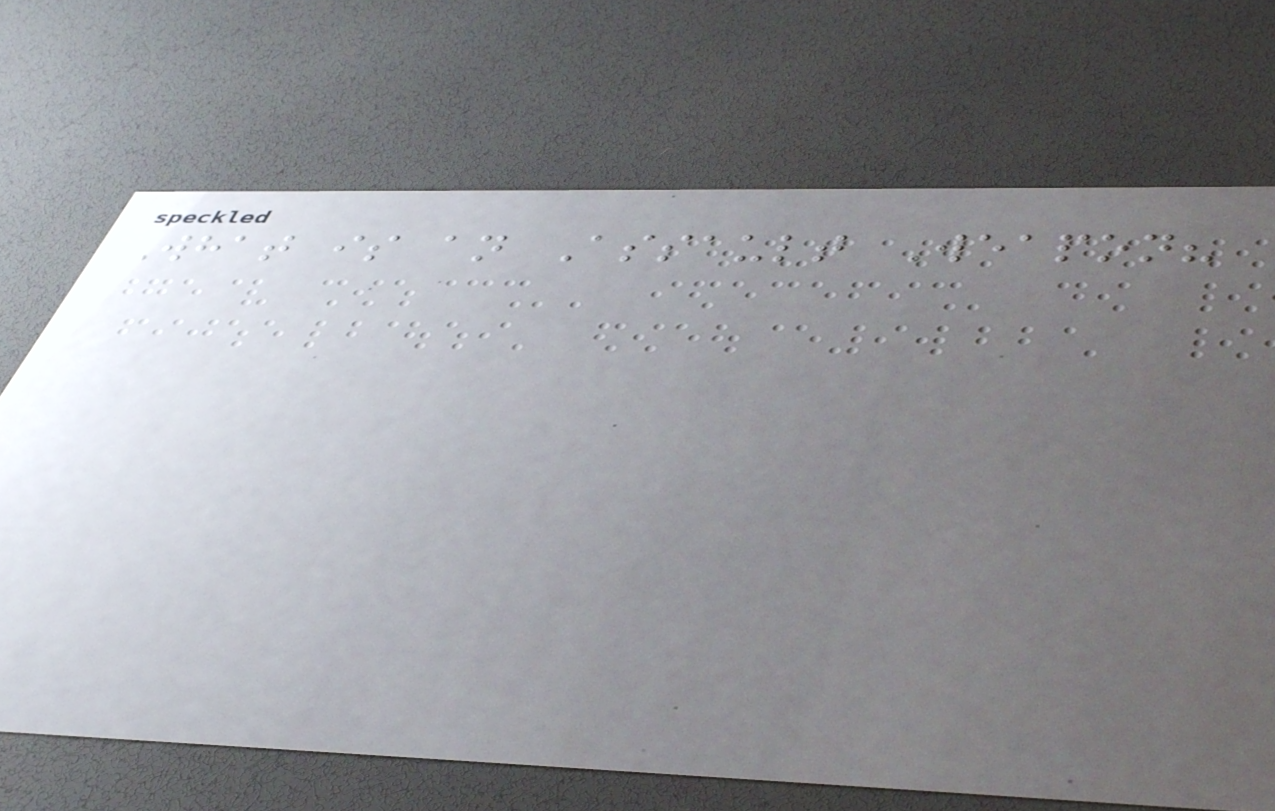What is an Assault Weapon?
